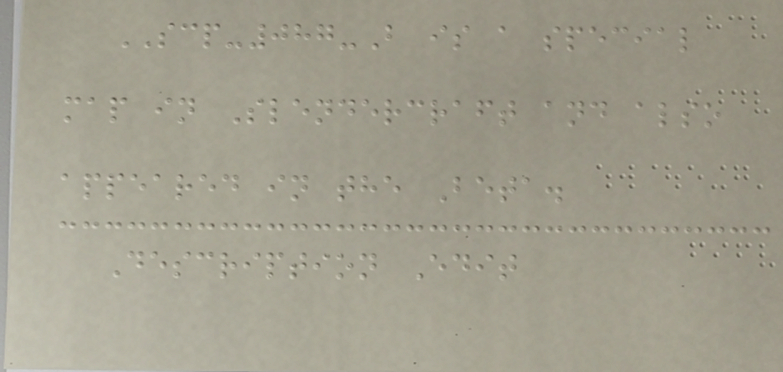SCP-087-B is a special
map in Slendercraft and also
appeared in the Beta.
Description Edit
